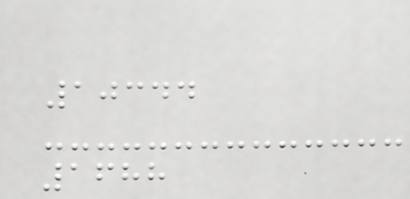10344
1688
